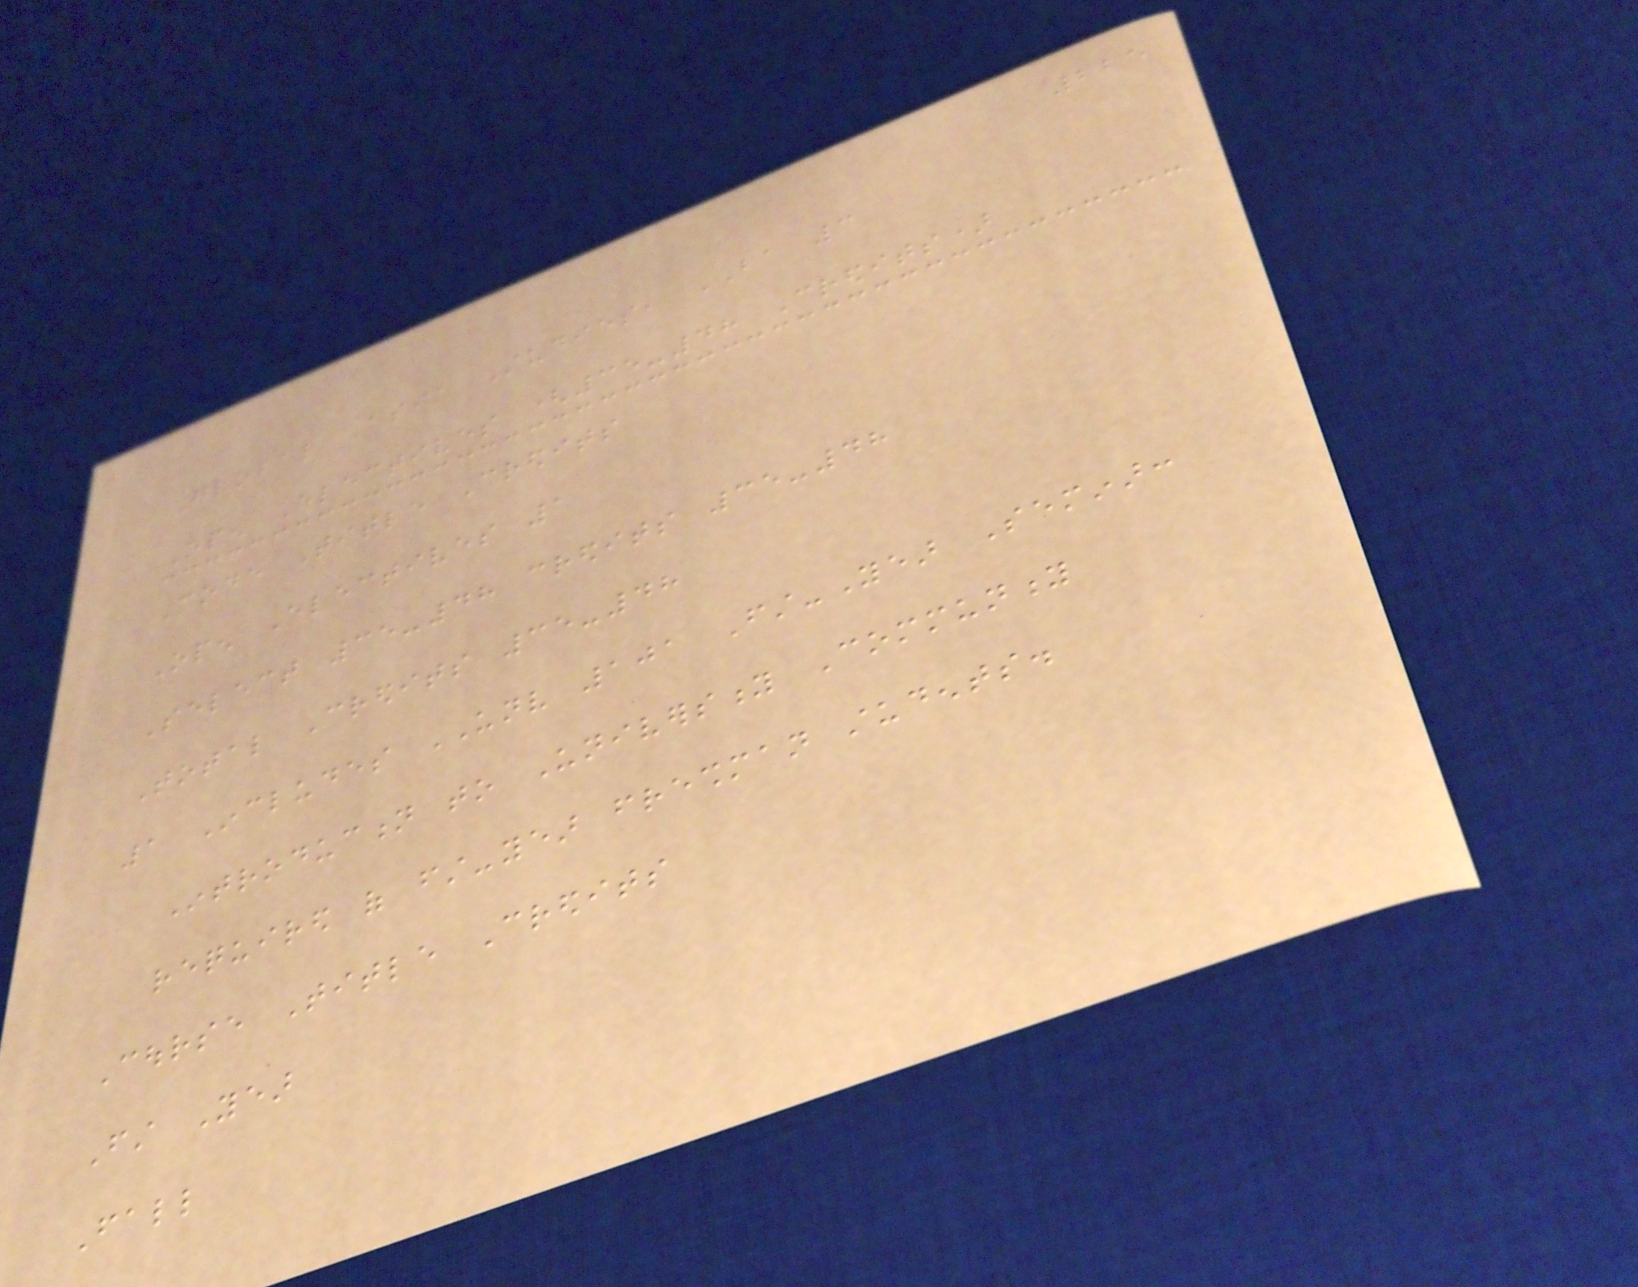225
Global Asia Studies, BA 3
Open Electives (35-48 Credits)
Code Title Credits
Open Electives 1
Select 35-48 credits 35-48
Total Credits 35-48
1 Includes UNV 101 First-Year Seminar:
Introduction to University Community
required of first-year freshman students.
Course Title Credits
First Year
Fall
